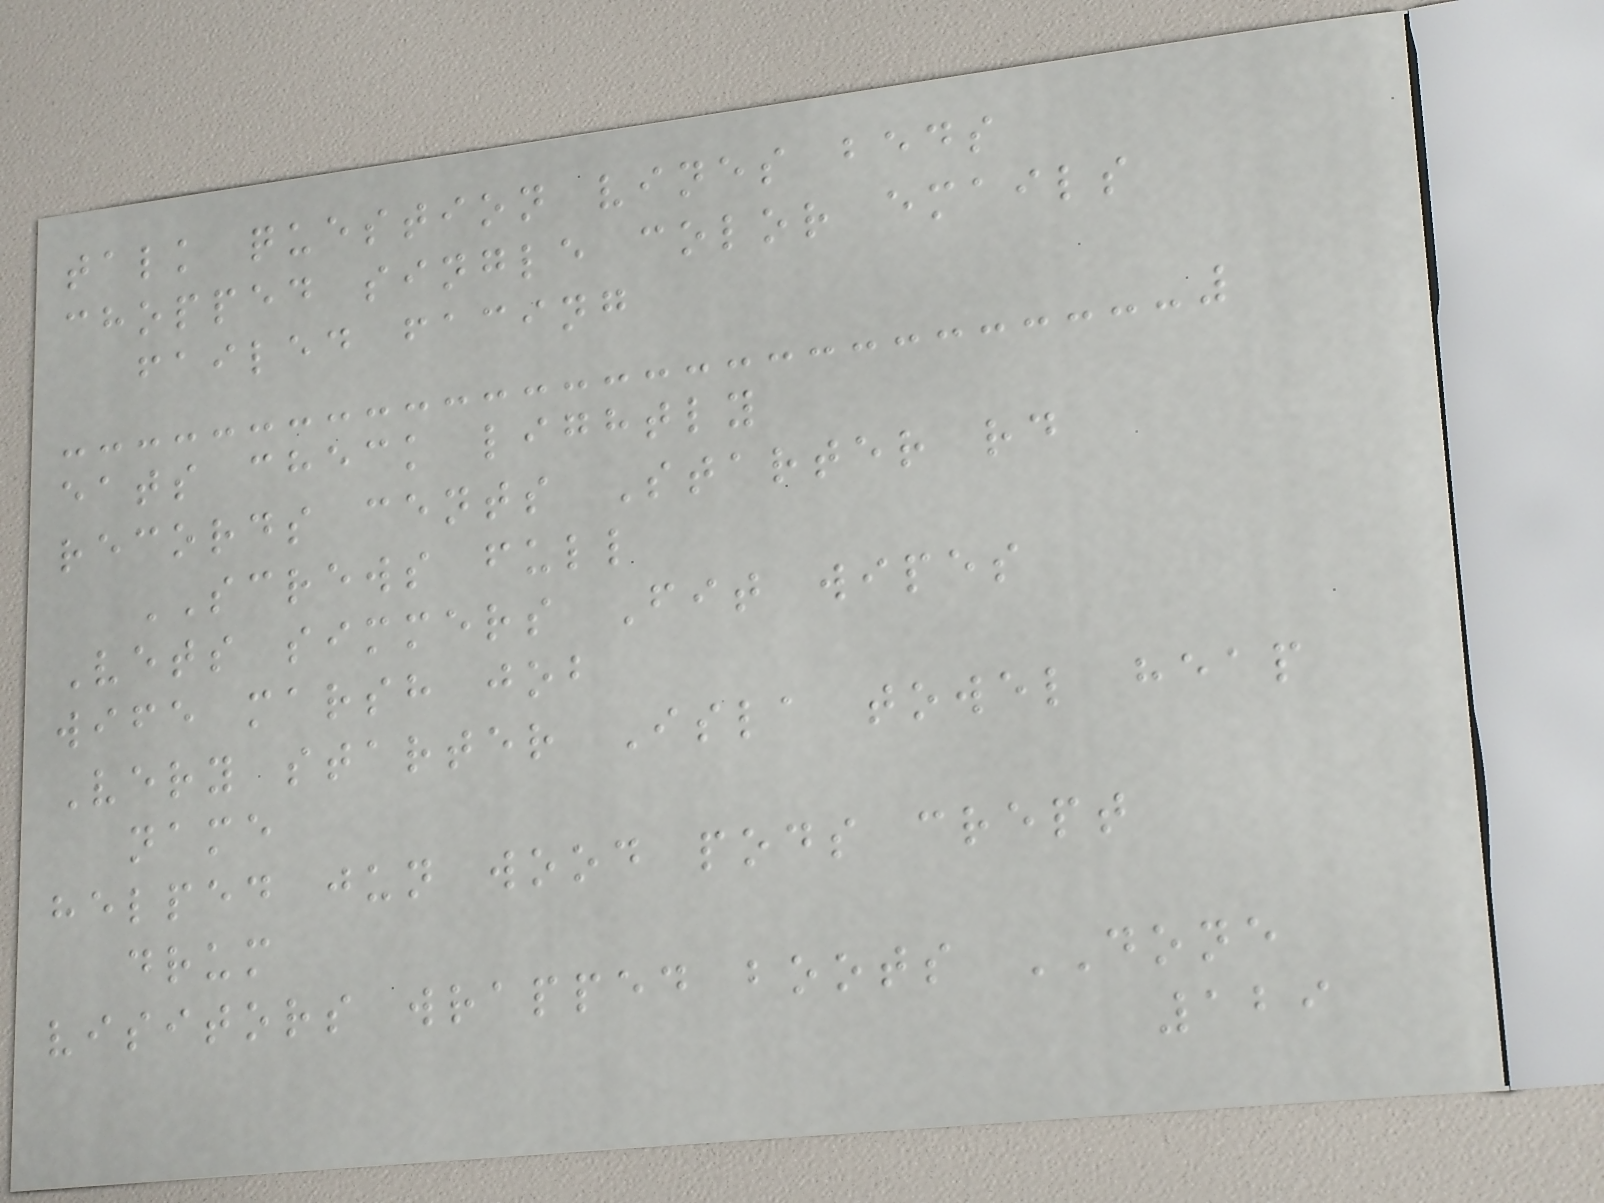talk question vines beds
chopped single color emails
failed facing
eats check lightly
records cents Starter rd
SCREWS full
Vets simmers Fit wipes
wife marsh job
Very starter Isla towel heap
name
helped jun wood pods crept
drum
visitors wrapped boots DONE
129
